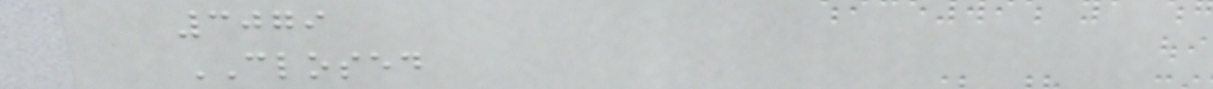3079
CLOSED
